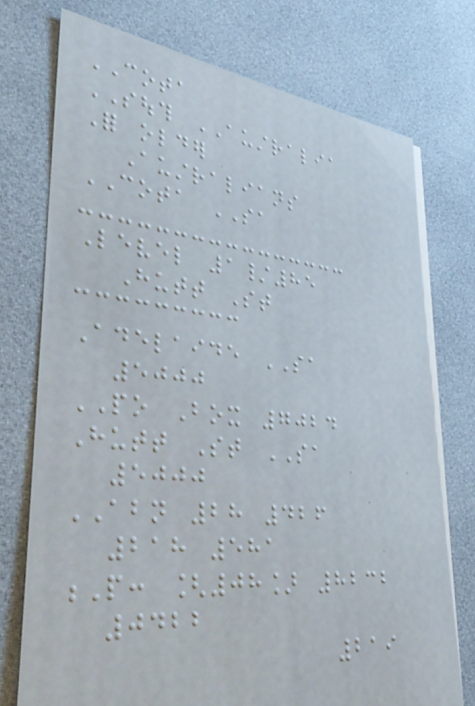COTA
SOUTH AUSTRALIA
For older
Australians
COTA SA
Level 1/85
Hutt St
Adelaide SA
5000
PO Box 7024
Hutt St SA
5000
ABN 28 426
218 581
P: [08] 8232
0422
219
